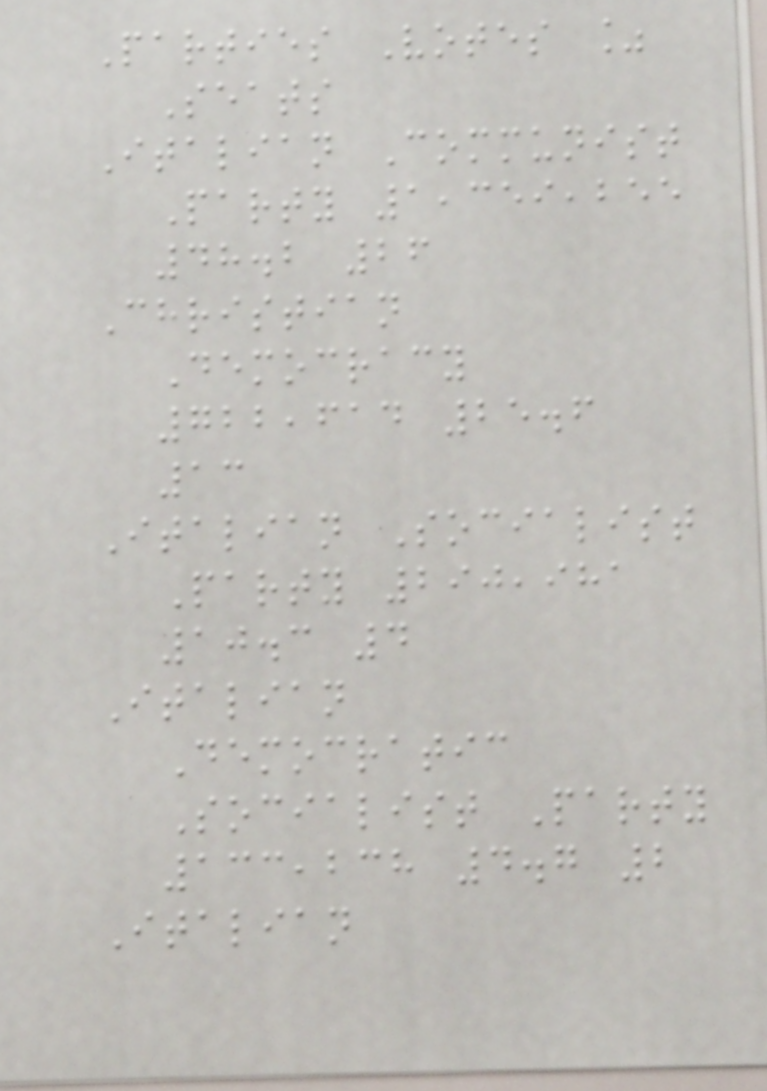Parties Votes %
Seats
Italian Communist
Party 1,359,255
48.2 26
Christian
Democracy
722,614 25.6
13
Italian Socialist
Party 290,981
10.3 4
Italian
Democratic
Socialist Party
133,238 4.7 2
Italian
